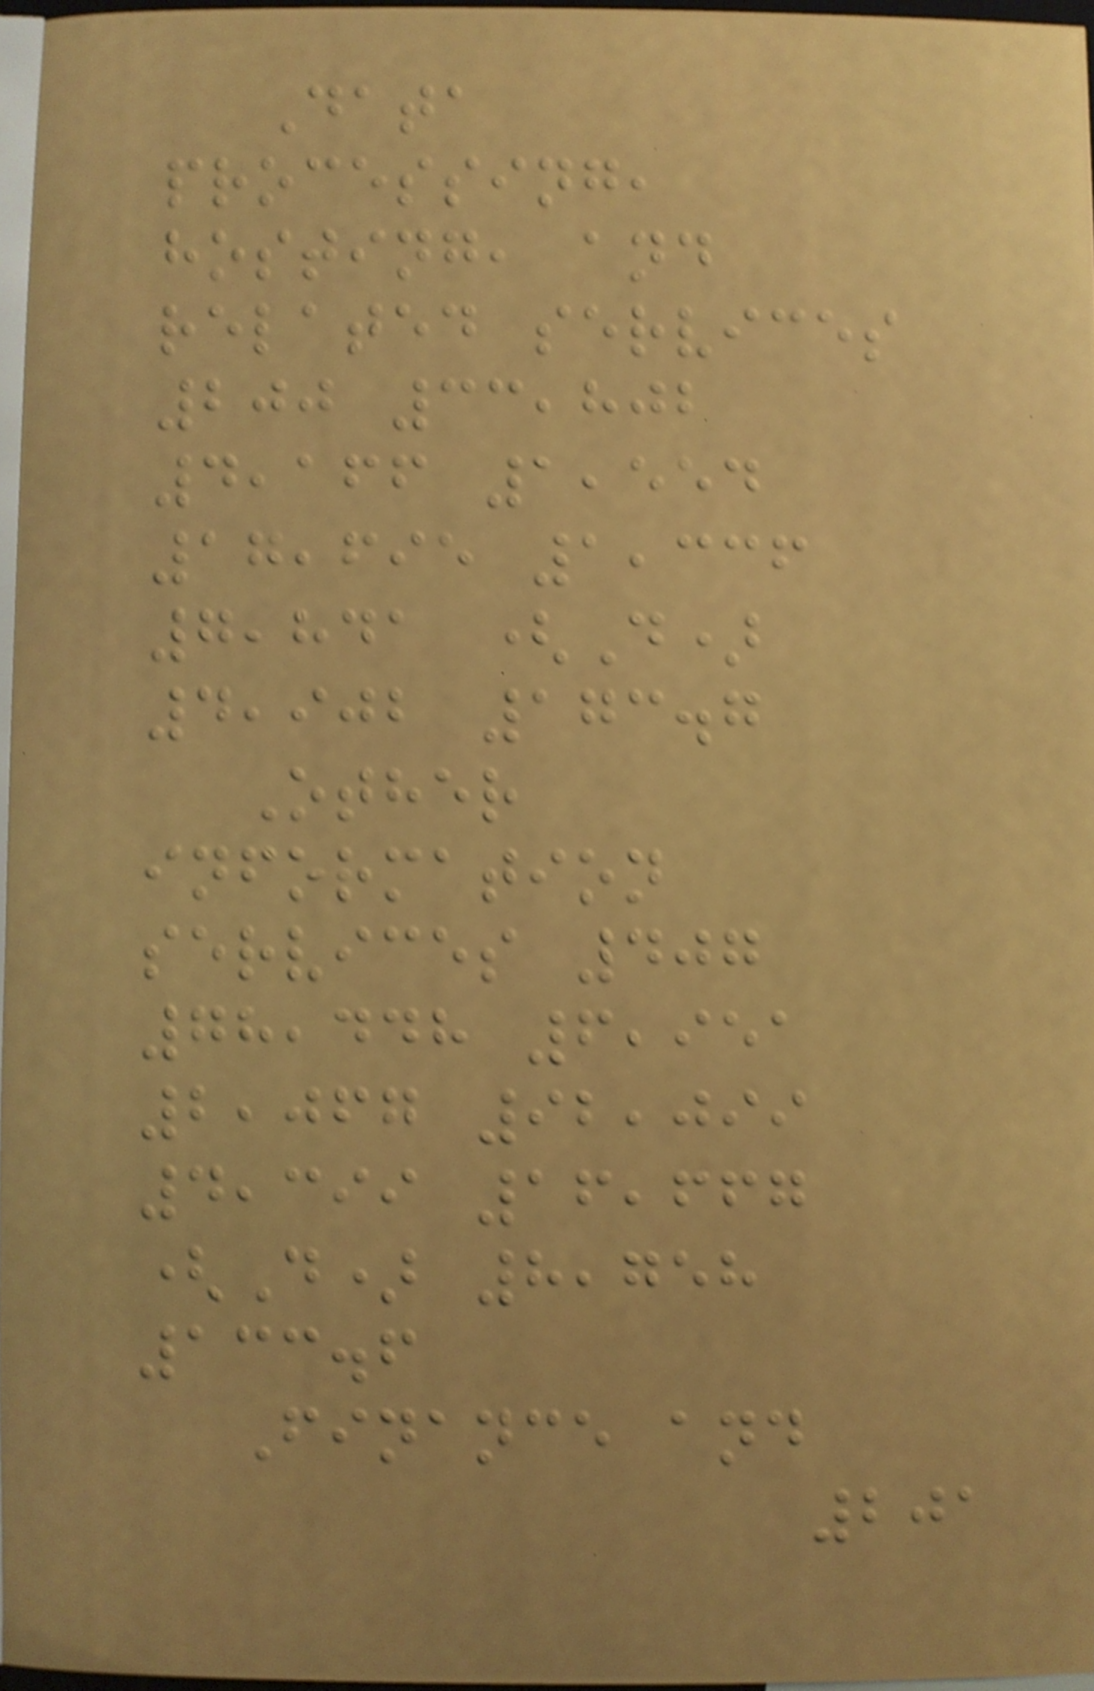Data
processing,
hosting, and
related services
200 33,802
4,166 1,554
17,695 1,336
7,841 (D)
4,902 173.7
Other
information
services 407
78,448 6,951
2,067 92,099
4,399 16,667
(D) 8,758
133.6
Finance and
201
